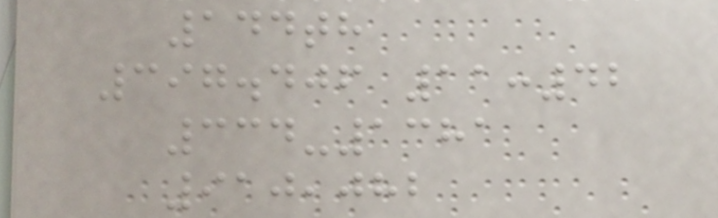144th
397.406 11:42
334-1381
910,082
